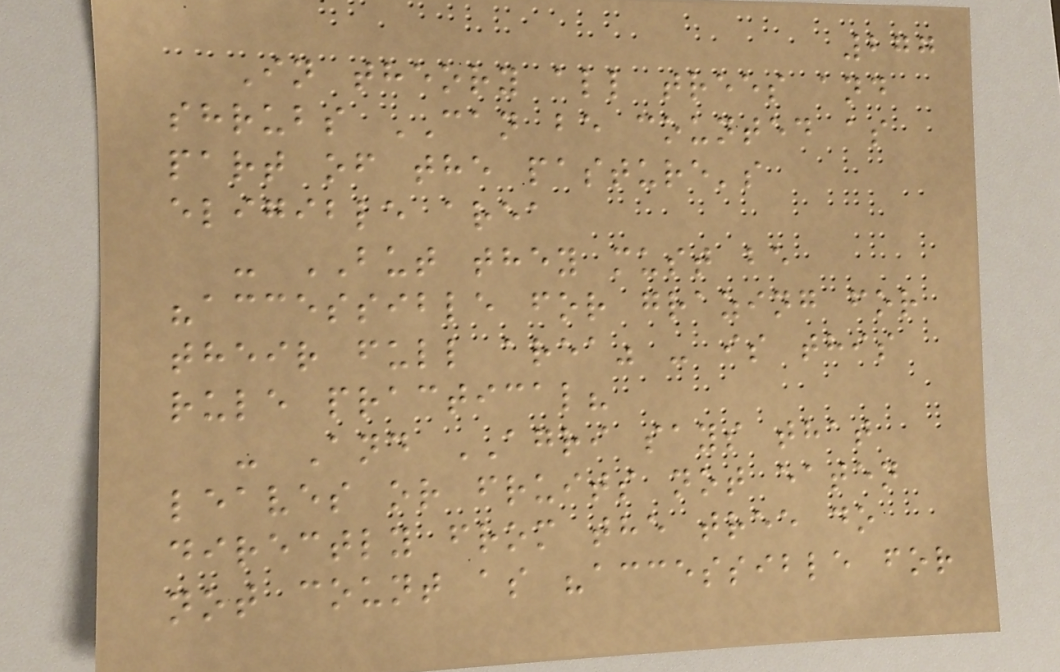277
In theory all trees and
shrubs CAN be counted as
part of the pasture's
eligible area
- BUT they must be
"accessible for grazing for
their full area" - is this
rule practical?
- And AGRI says that
leaves or fruits not eaten
directly from the tree do
not count as "accessible for
